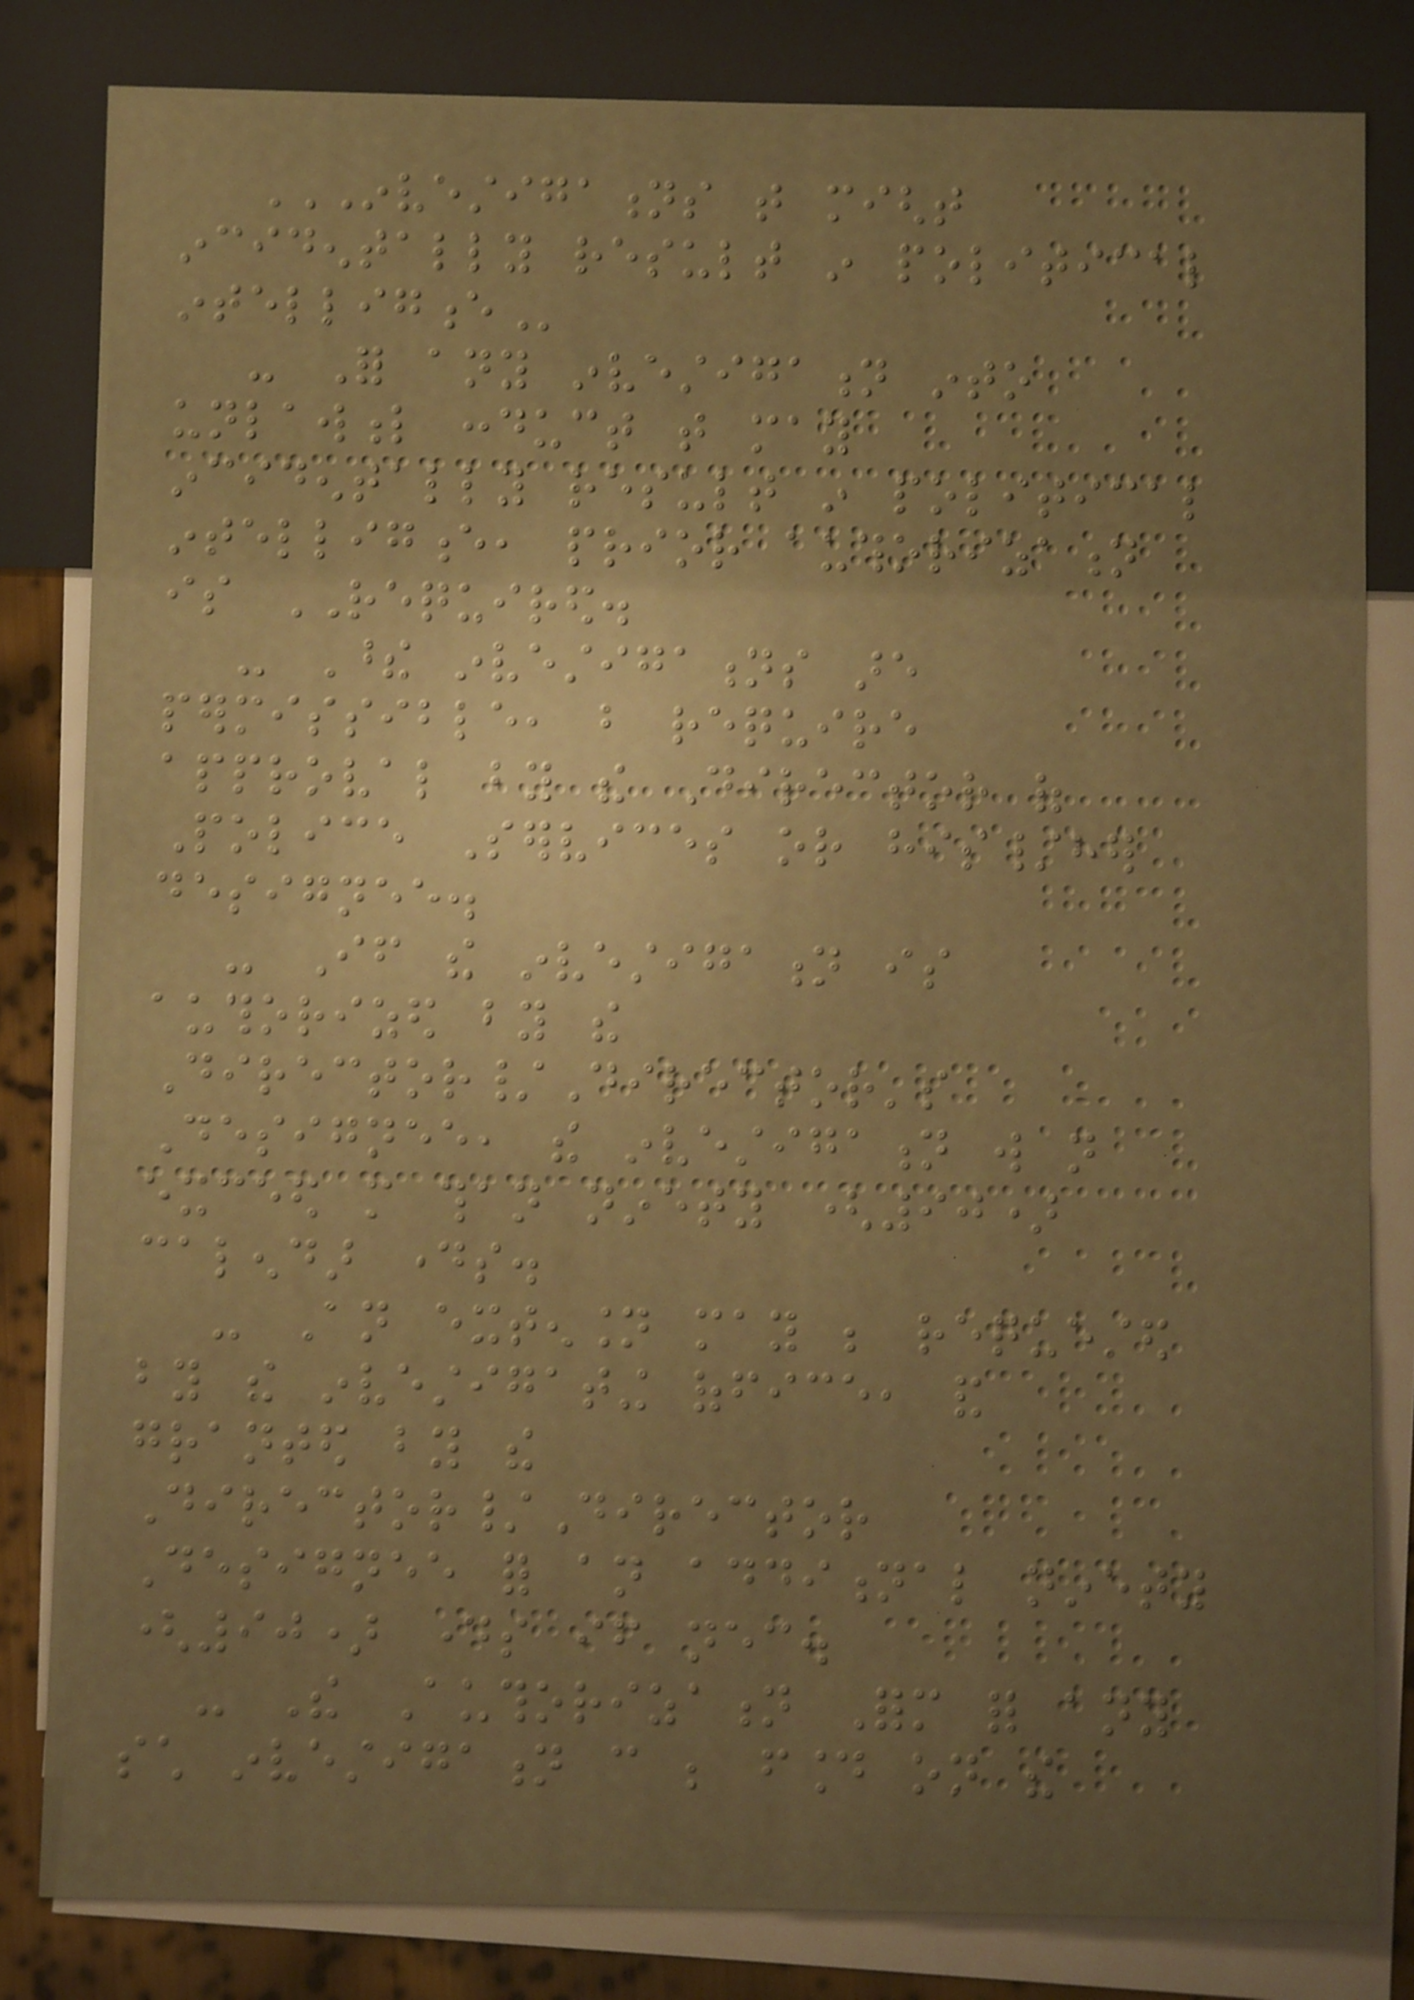INVESTIGATIONS THAT MIGHT
INCIDENTALLY RESULT IN POLITICAL
INTELLIGENCE
- For any investigation into
unlawful conduct that may
incidentally result in political
intelligence, prior authorization
is REQUIRED.
- These investigations are
permissible, but require
approval by the Director of
Police Services or his/her
designee.
- If the investigation is
authorized by the
Director/Director's
Designee, the investigation will not
exceed more than ninety (90)
calendar days.
- An extension may be requested
by the investigating office, and
granted by the
Director/Director
Designee for an additional ninety
(90) days if necessary.
- The Authorization Form for any
such investigation can be found on the
